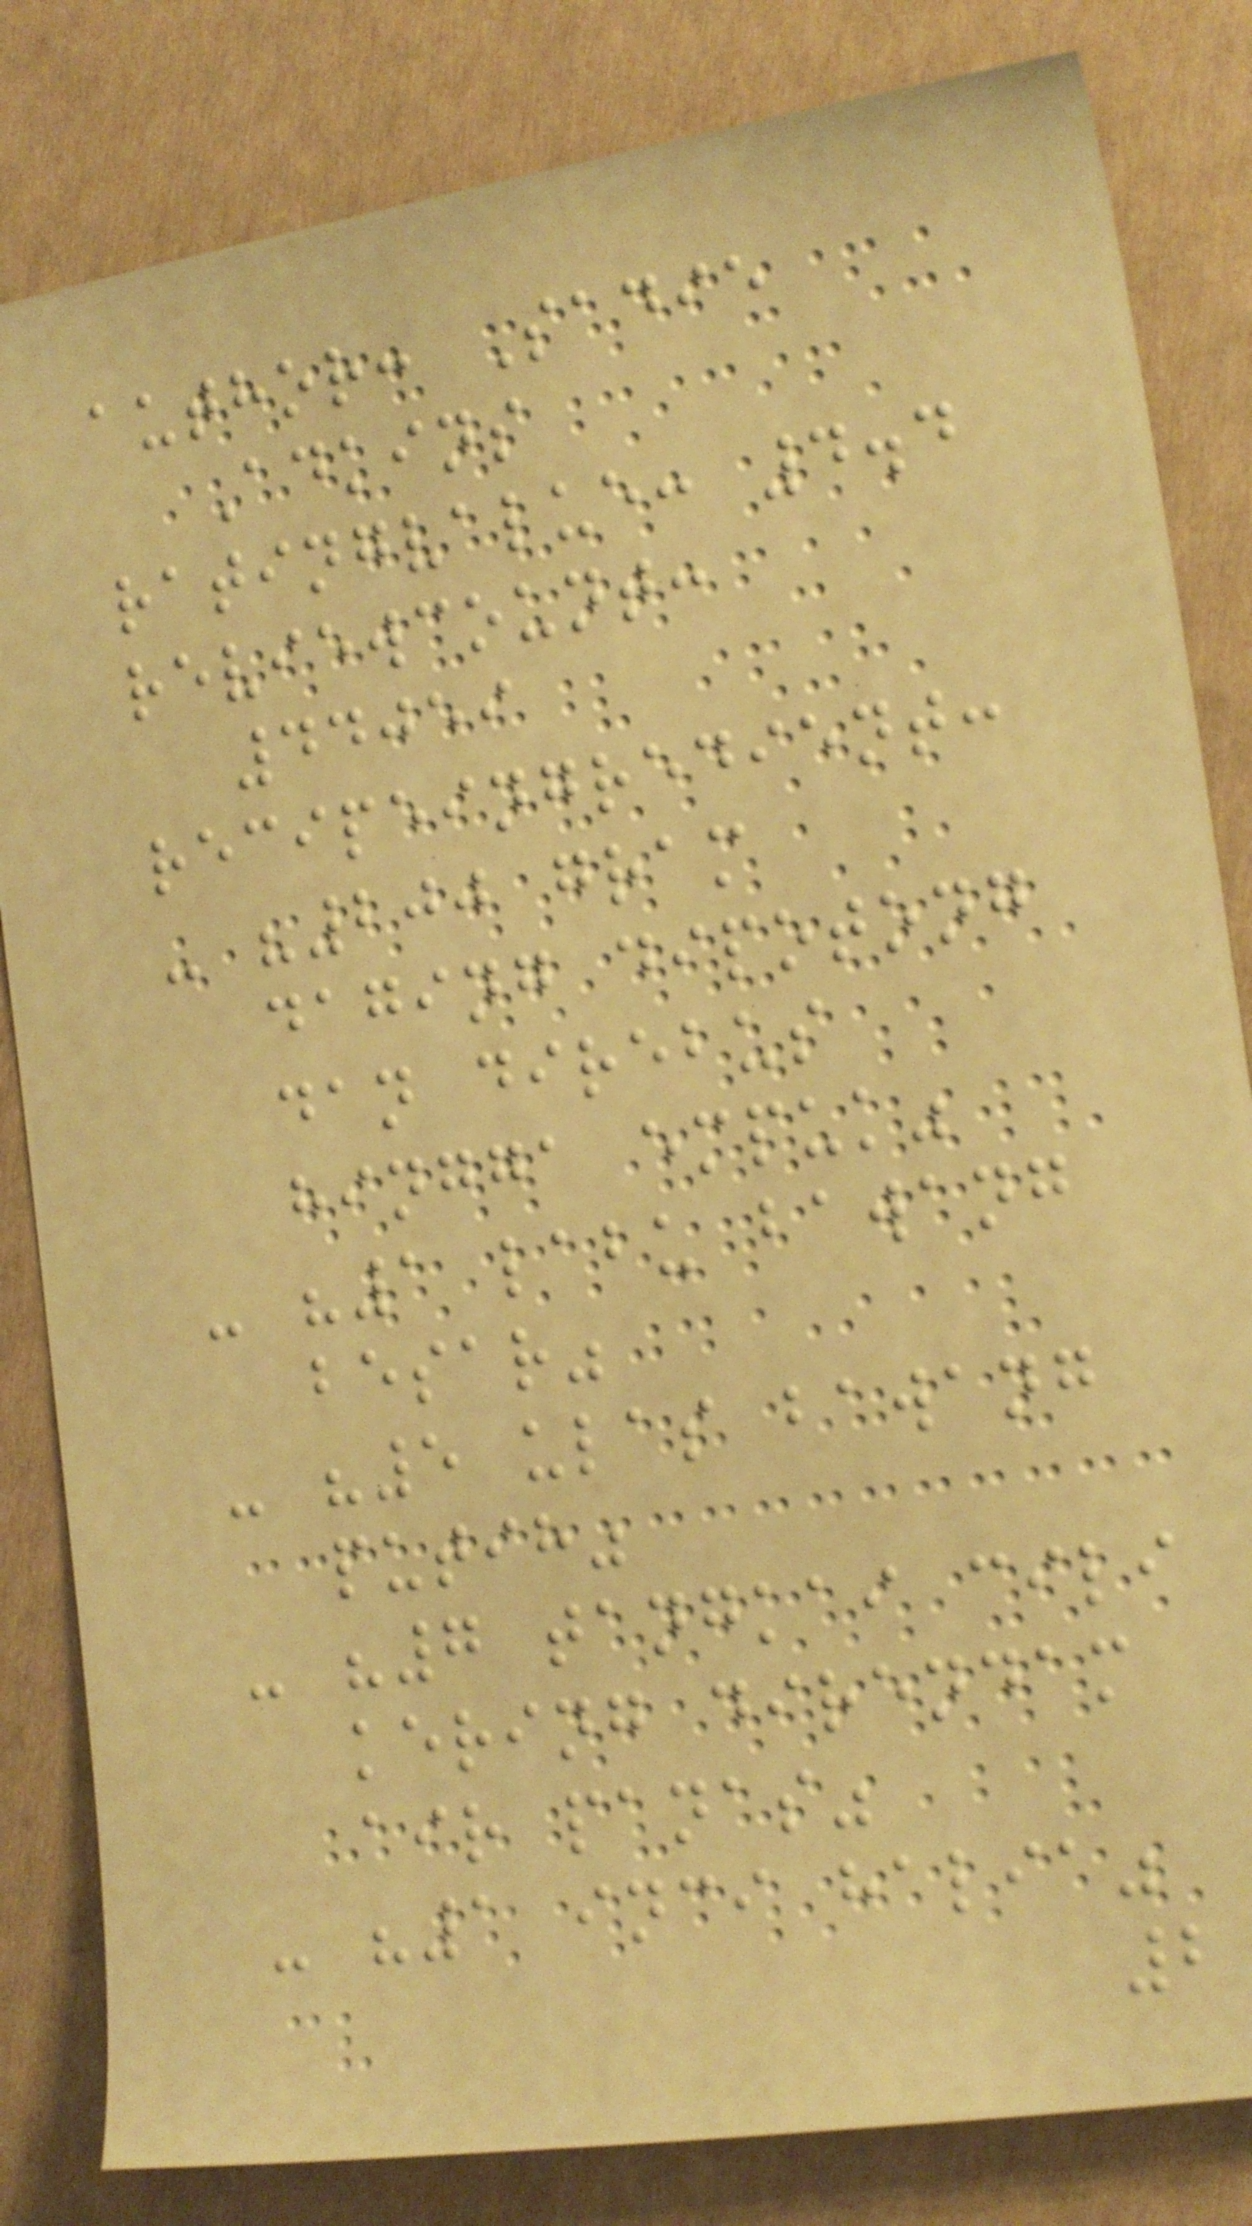author: Sadie
Adkins
ratingvalue: 4.4
reviewcount:
44059
recipeingredient:
- "200 gram
daging dipotong
dan direbus
hingga empuk"
- "1 labu bawang
besar"
- "5 ulas bawang
putih"
- "7 tangkai cili
kering direndam
air panas"
- "1 inci halia"
2
